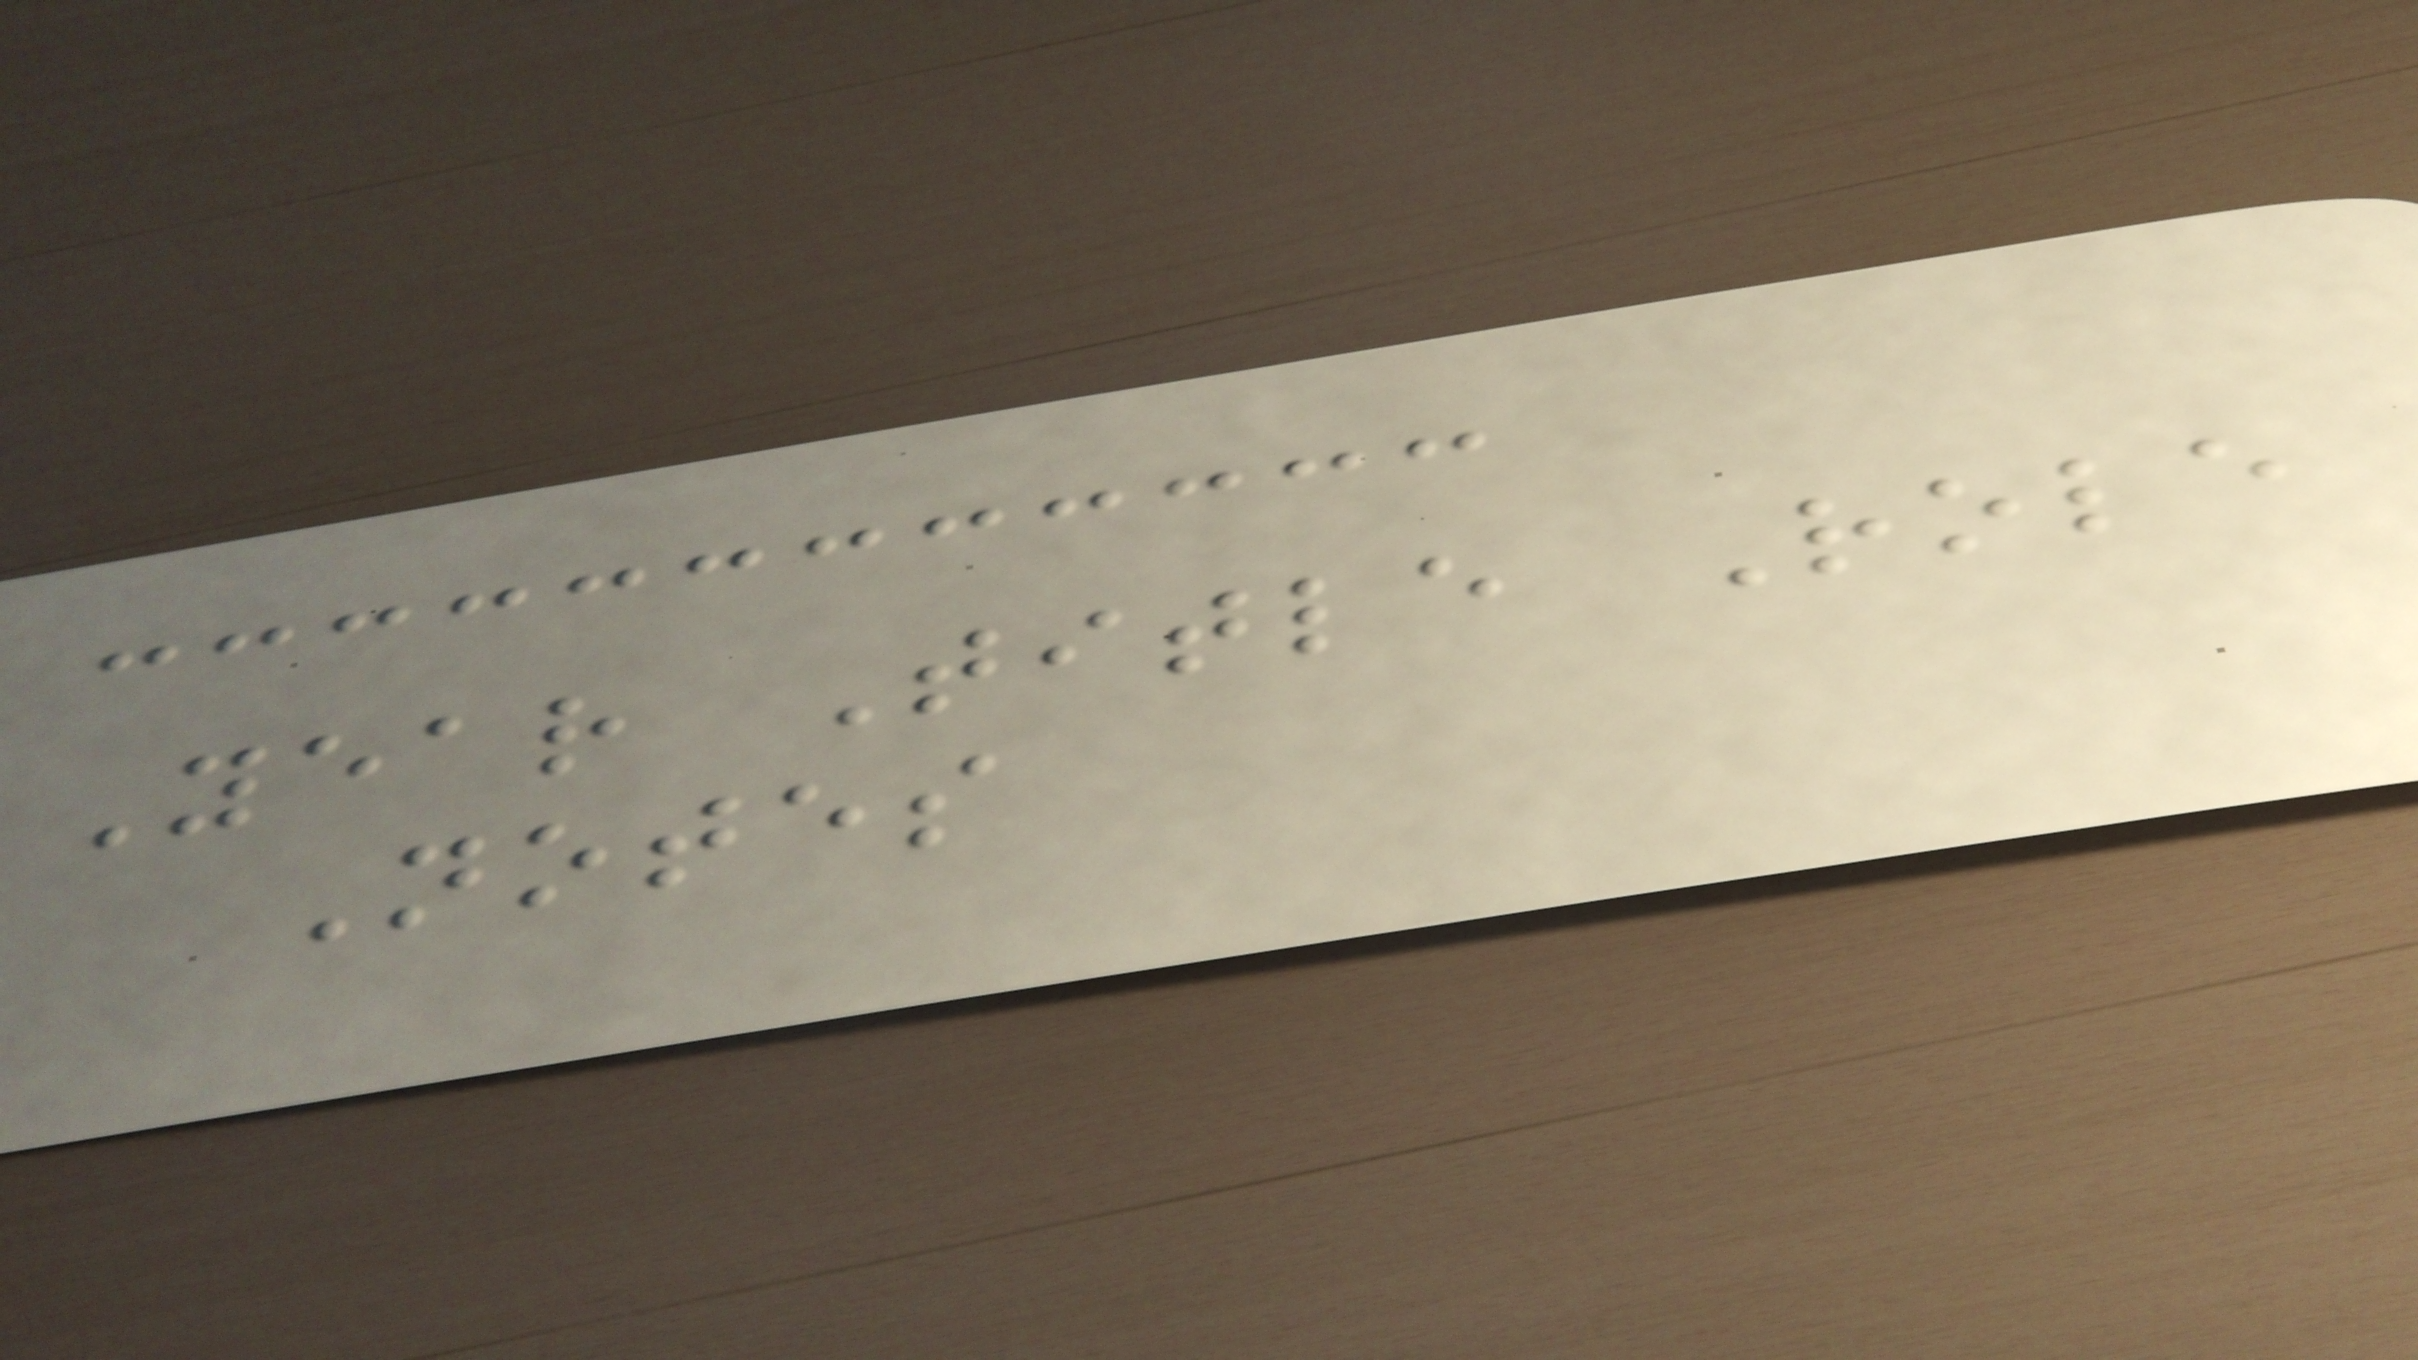Year Title Role
Notes
